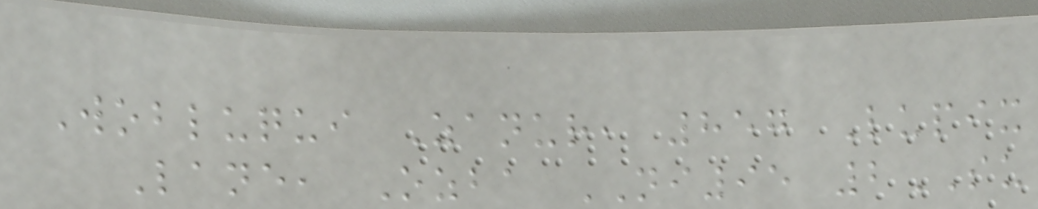Wobluqui Zanur, 857 Lupix
Lane, Ozba NI95 2SU
